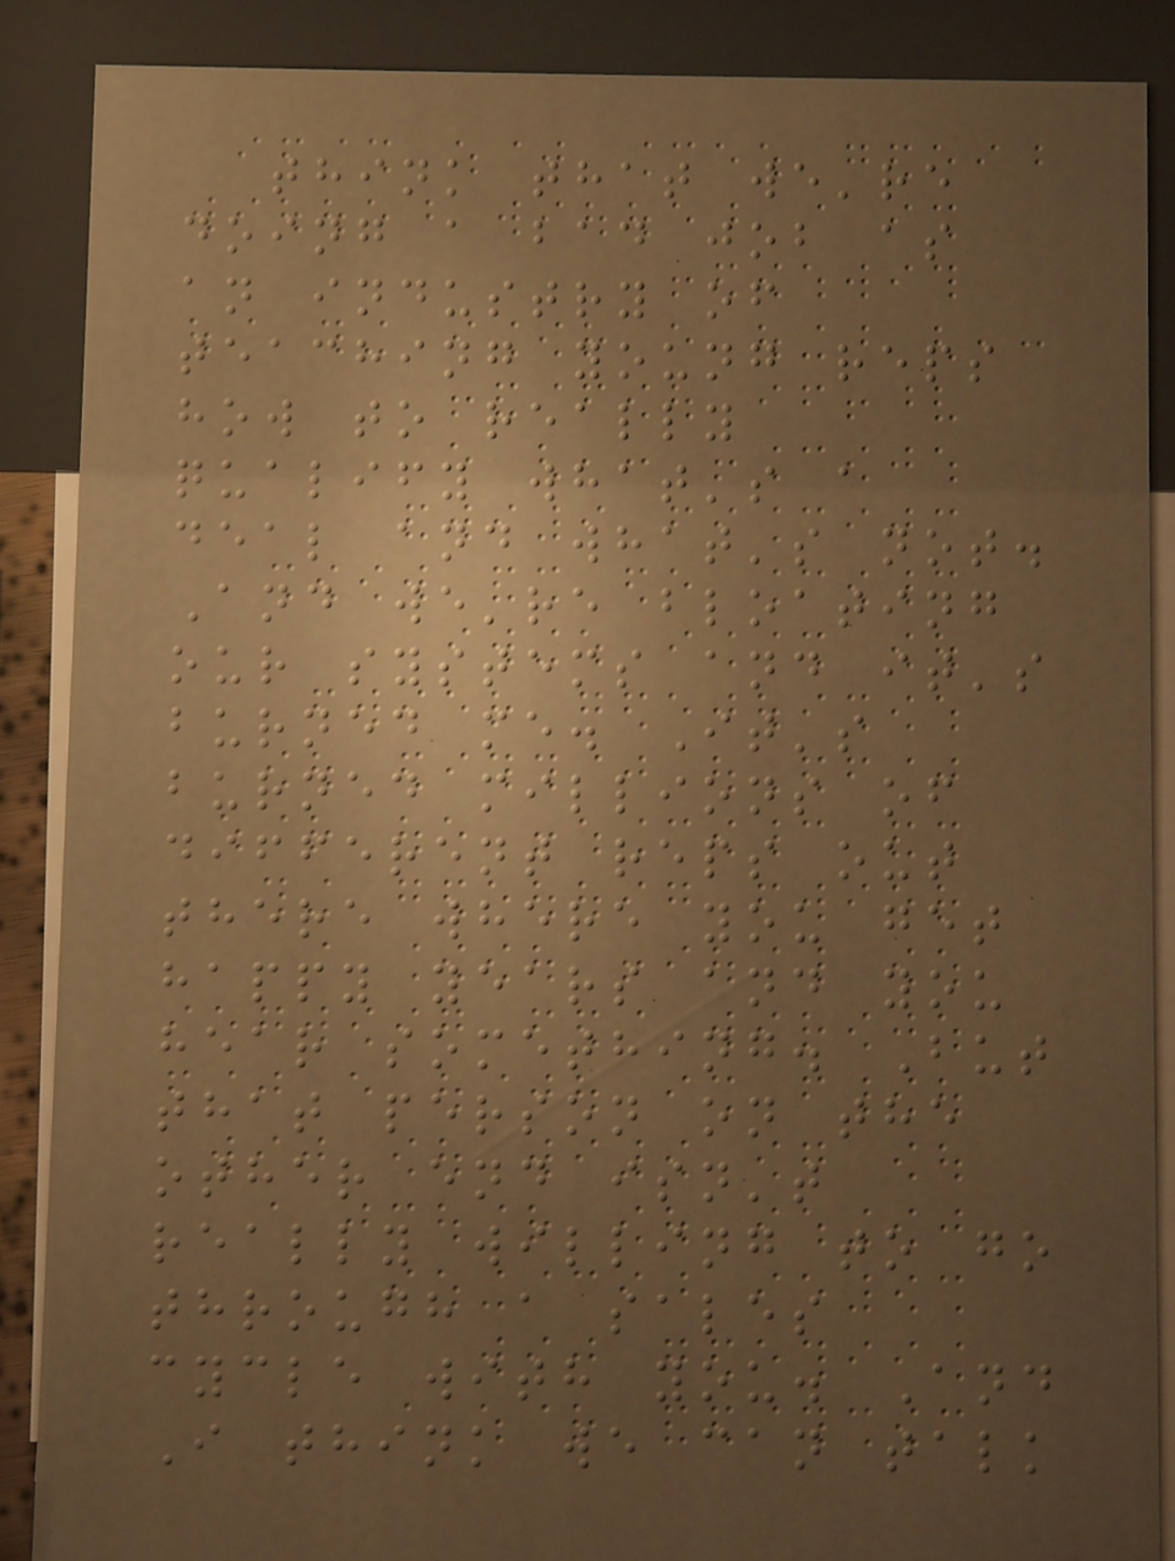think that we're
doing a bad job as
an industry of
teaching young reps
how to really
qualify what's a
deal and what's not.
And we're bloating
our systems and it's
burned me. It's
burned millions of
different reps out
there where you get
happy years and you
hear something. But
that person on the
other end isn't
really willing to go
through a sales
cycle with you. And
I think we can talk
